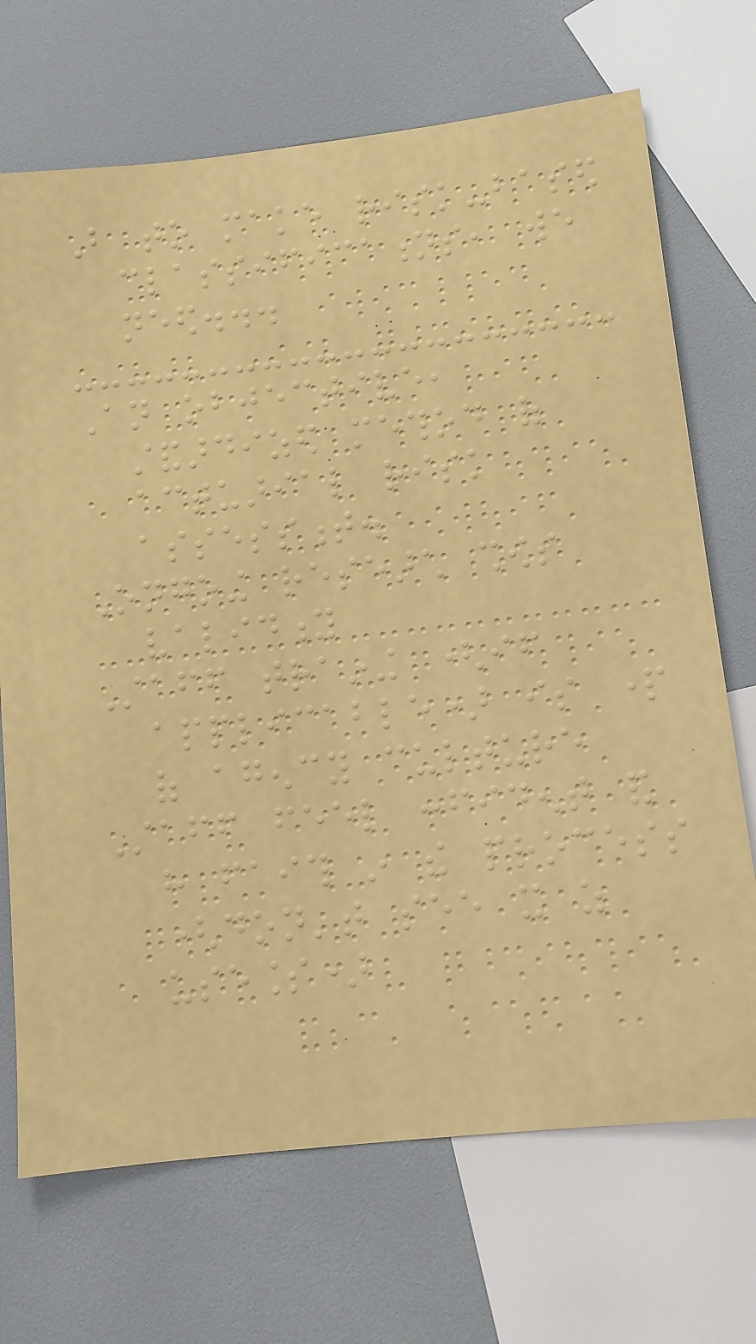But to make risk-based
classifications, we
need...
An objective,
standardized method of
actuarial risk
assessment.
Ongoing research shows
validity
Staff training (if
applicable) is part
of agency culture
Staff feel confident and
have faith in the process
(don't see it as
useless)
